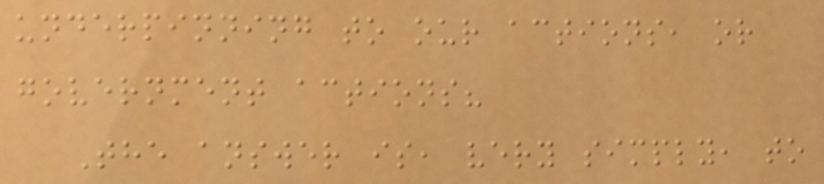underpinning to our actions, or
government actions?
The answer is, very simply, to
